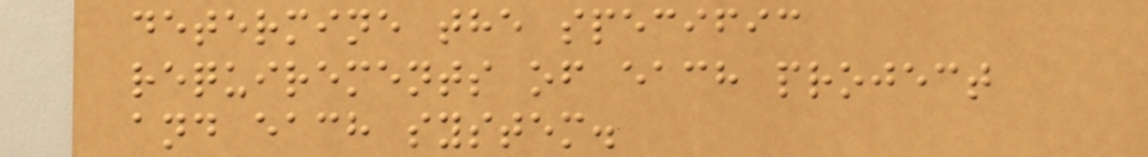determine the specific
requirements of each project
and each system.
